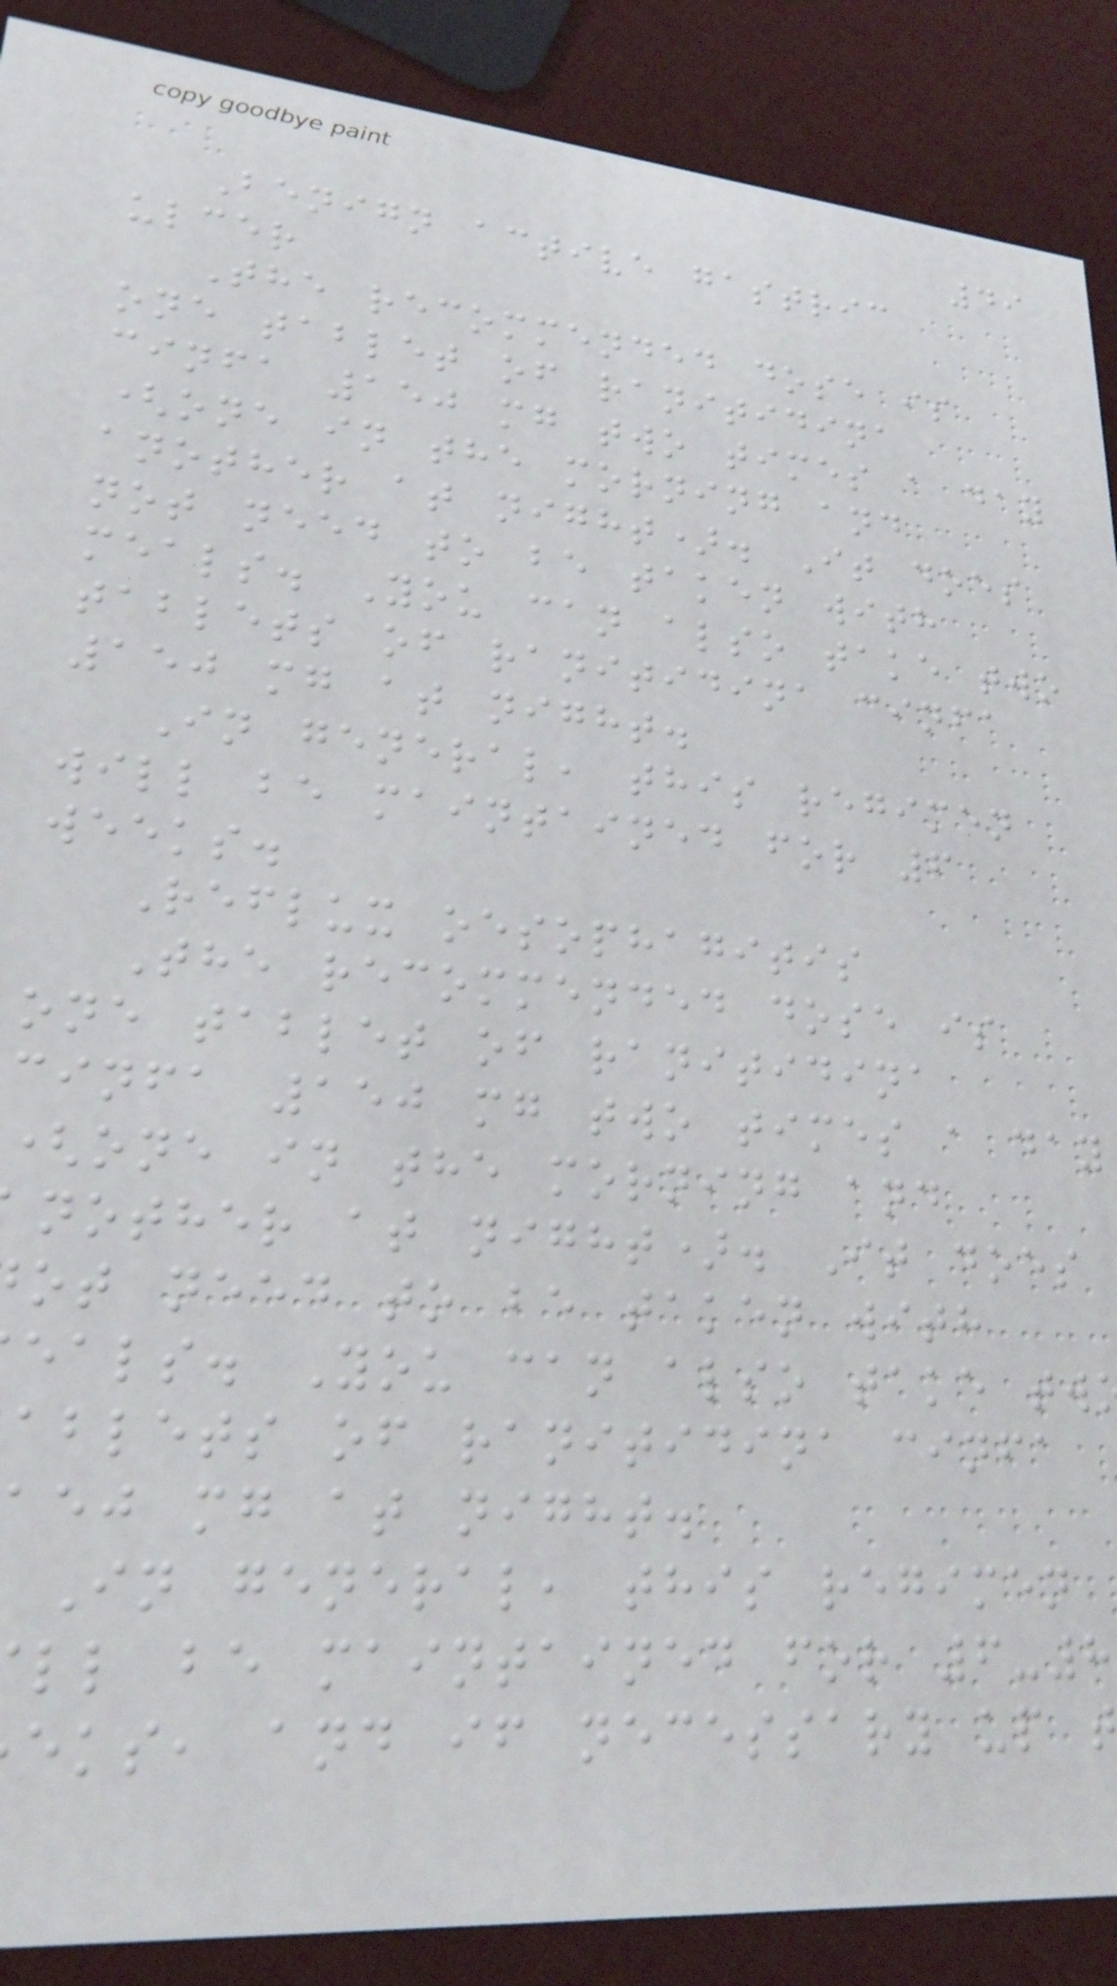49
Benign active gastric
ulcer
The recommended dose is
one tablet of ranitidina
cinfa 150 mg two times a day
(one in the morning and
another at night). It does
not need to be taken with
meals. You can also take two
tablets of ranitidina cinfa
150 mg at night.
In general, this regimen
will be maintained for 6
weeks.
Reflux oesophagitis
The recommended dose is
one tablet of ranitidina
cinfa 150 mg two times a day
(one in the morning and
nother at night). It does
ot need to be taken with
eals. You can also take tw
ablets of ranitidina cinfa
aej mg at night.
In general, this regimen
ll be maintained for 6-8
eks, and if necessary up t
